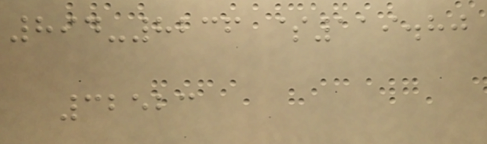894-8236 $119.80
32523
